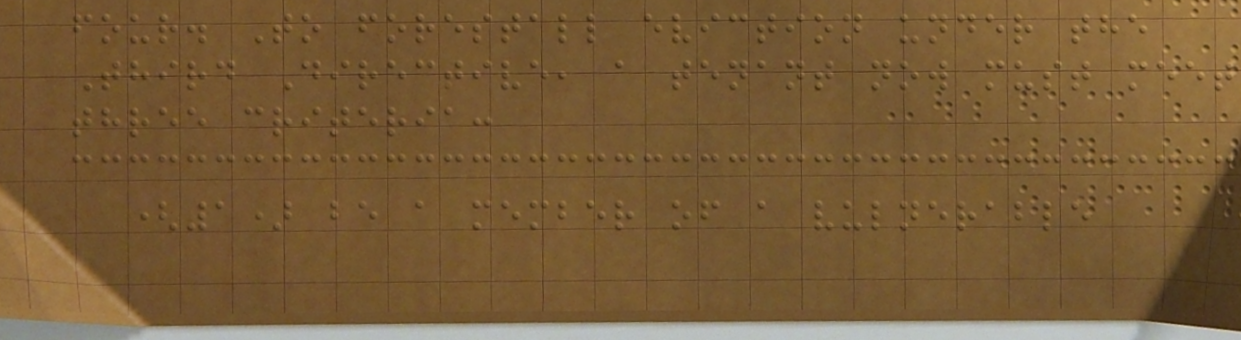four. To forestall eviction under the
Third Directive, a tenant now must meet
three criteria:
(1) be a member of a vulnerable
